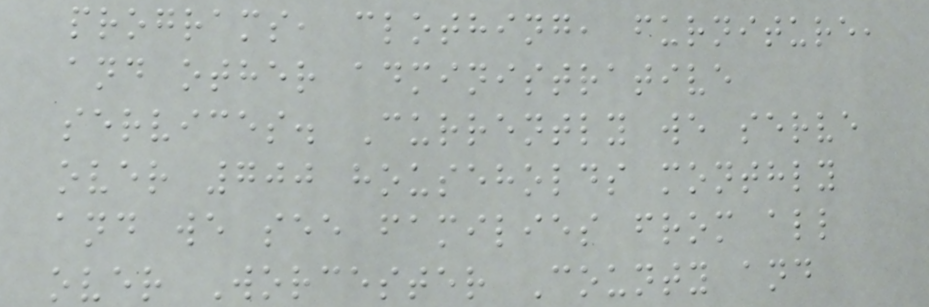programs, clothing, furniture,
and other administrative
services. Currently we serve
over 700 households monthly
and we see families from all
over Worcester County and
